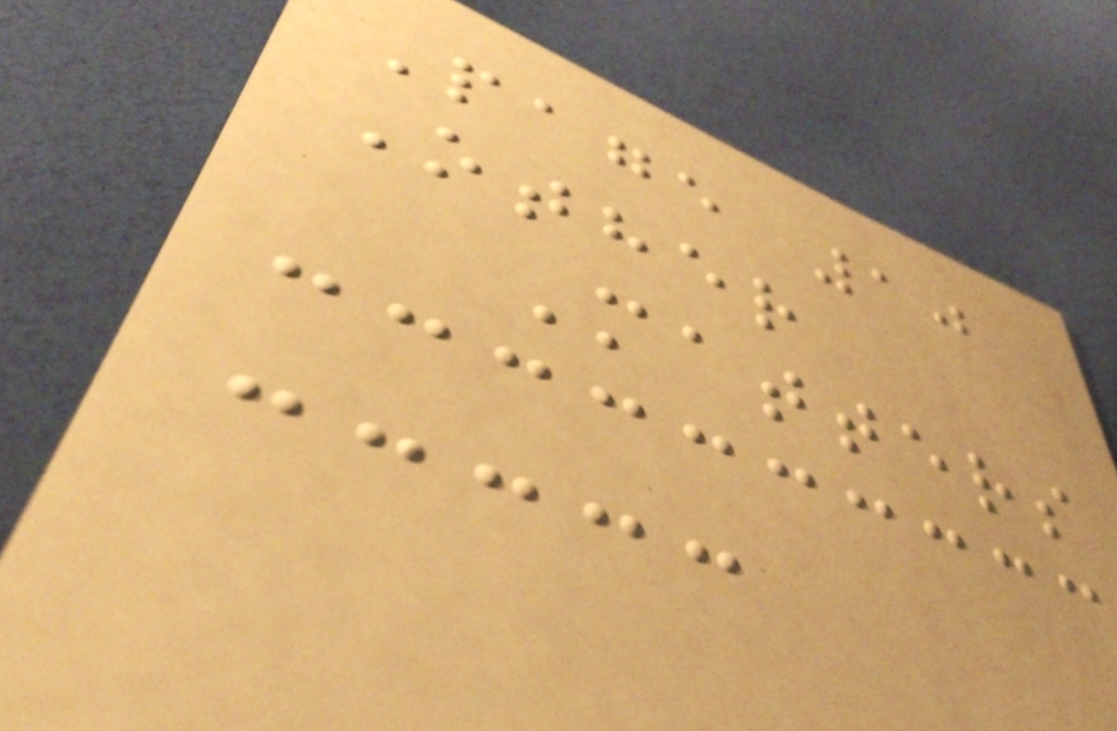Page 10
Other
Matters
